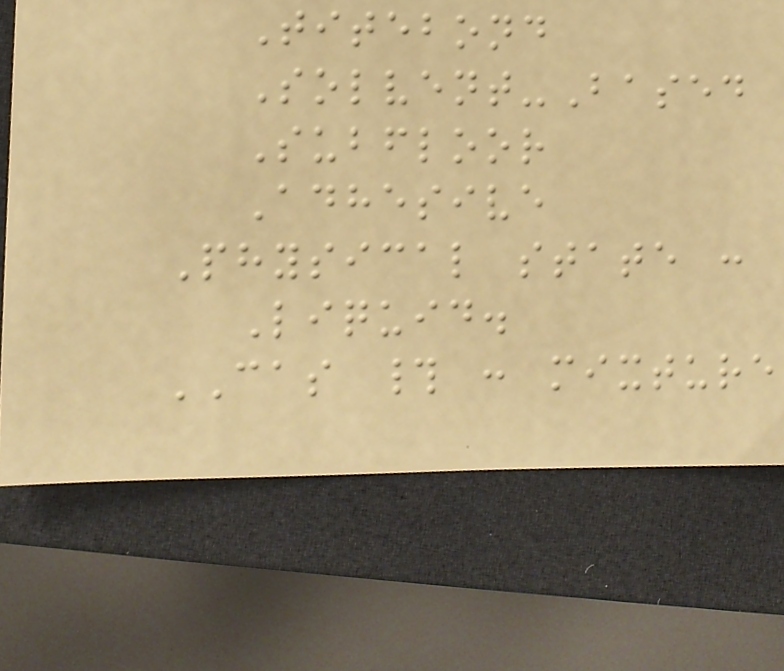Titebond
Solvent-Based
Subfloor
Adhesive
Physical state :
Liquid.
CAS # : mixture
